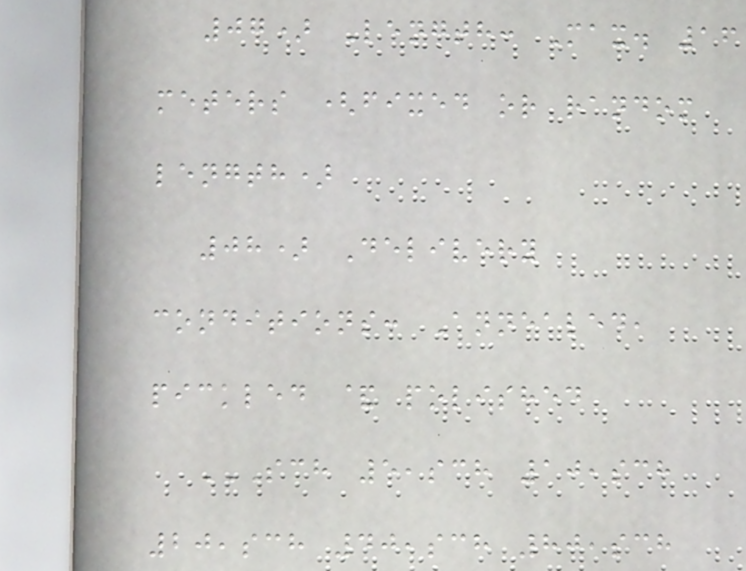07) Length: Max. 16
meters (fixed or random
length)
08) Delivery
conditions: Annealed,
pickled & polished
SCH 5,SCH 10,SCH
20,SCH 40,SCH 80,SCH
